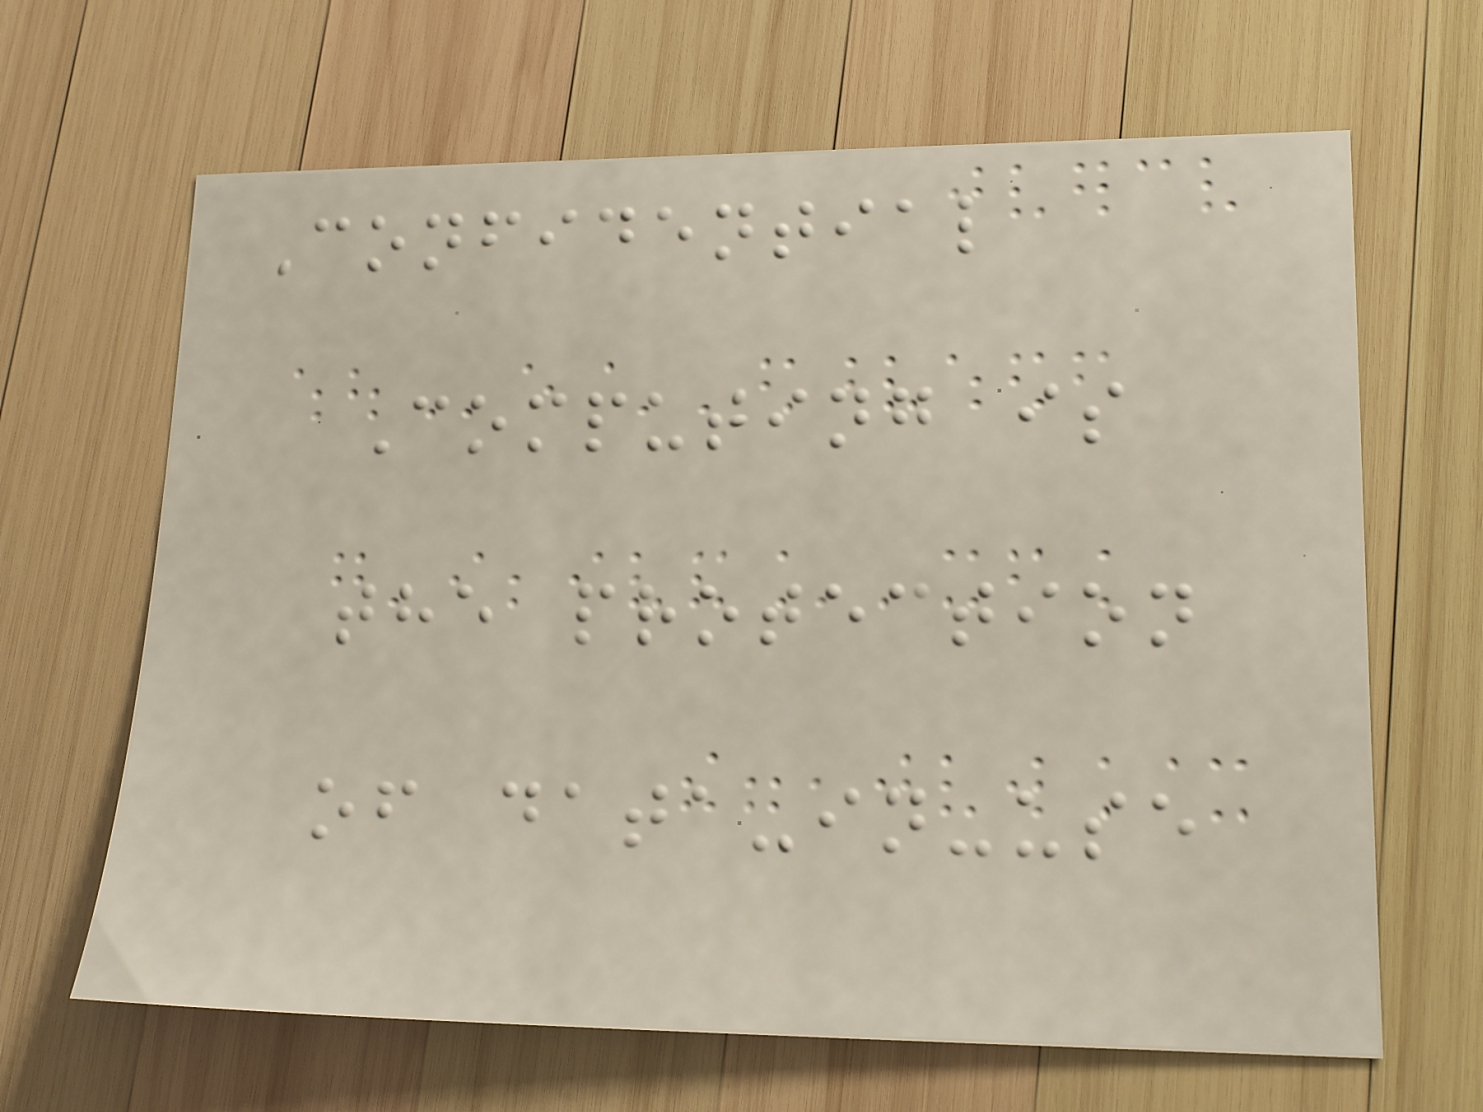Confidential
Computing is
the protection
of data-in-use
